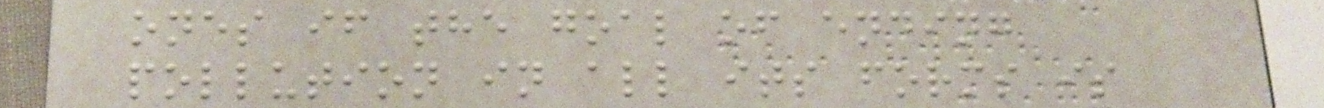ones if the goal of ending
pollution in all its forms is
